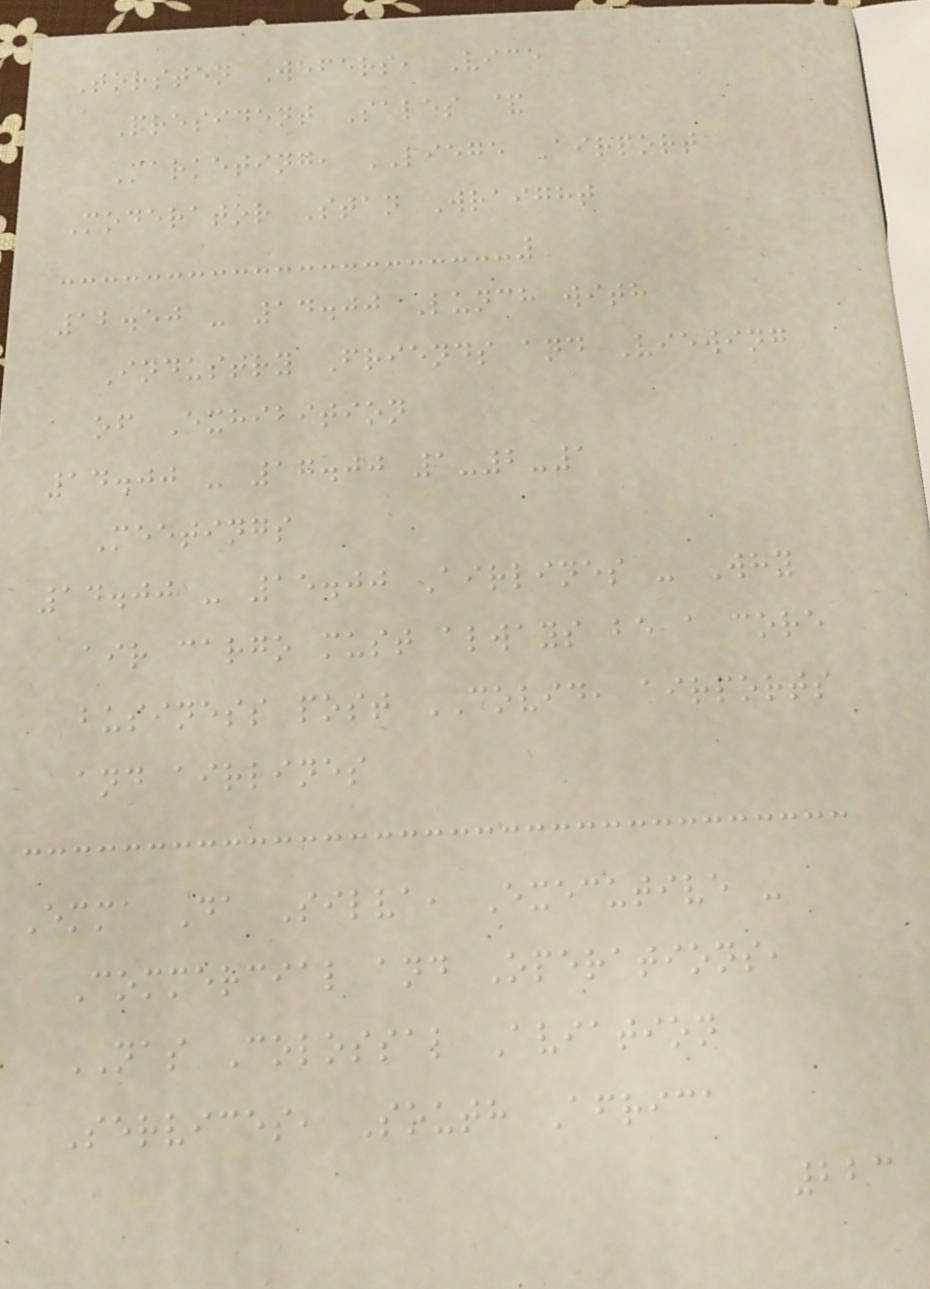Torsten Wefers, Vice
President Sales &
Marketing, LIEGE Airport
Moderator Stan Wraight
12.50 - 14.00 Lunch with
Industry Friends and Viewing
of Exhibition
14.00 - 17.00 1-2-1
Meetings
14.00 - 15.00 Airlines - Why
air cargo must always be a core
business post COVID, airports
and airlines
Emma Da Silva, Executive -
Commercial and Operations,
NAS Colossal Aviation
Services, South Africa
223
